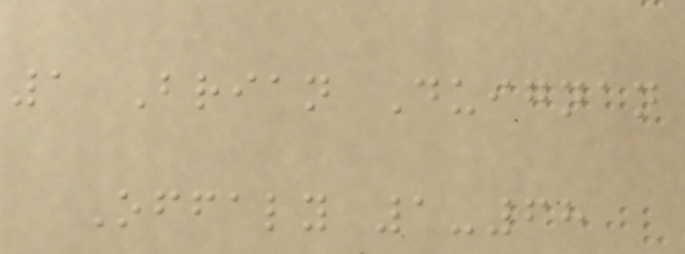1 Brian Duignan
Offaly 1-68
